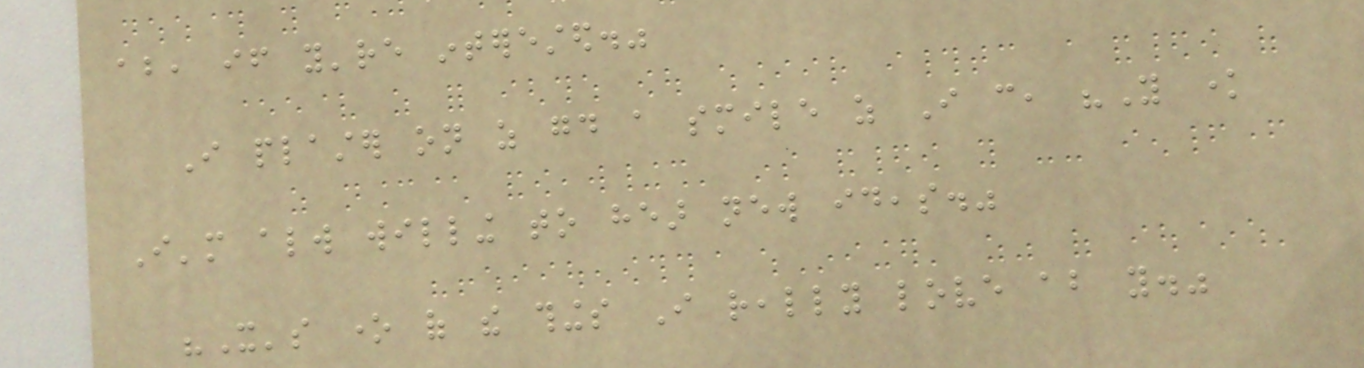about, if you're interested."
I plaster on as good a smile as I can, "You know
I'm always willing to hear new ideas."
"It's one of the things I really love about you."
